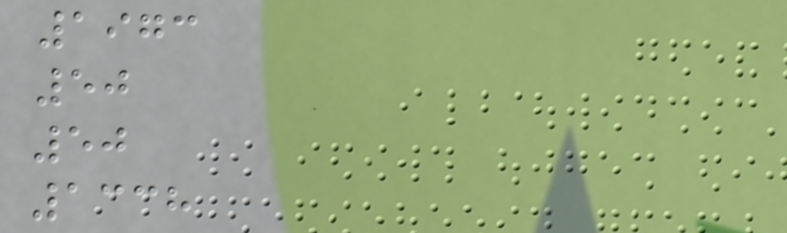1973
50
50
1338
